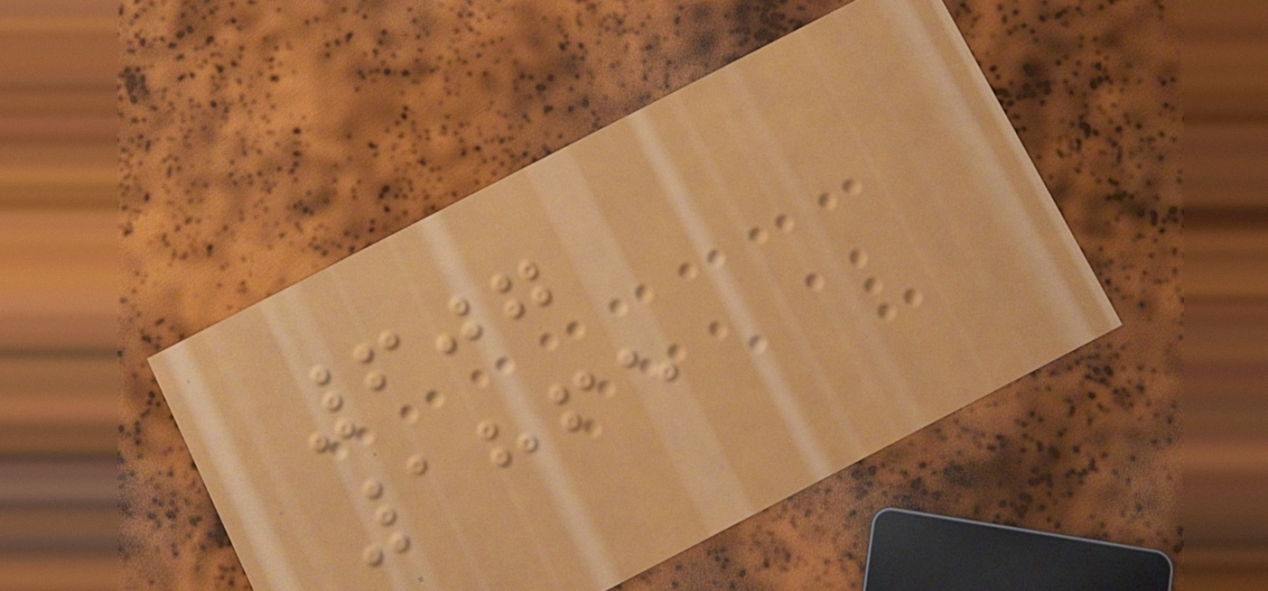607
1865
